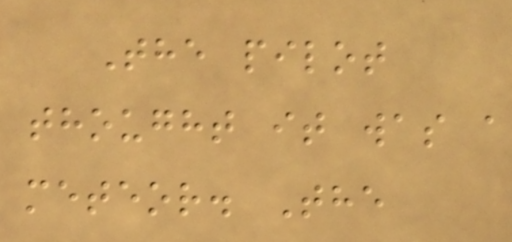The pilot
thought it was a
meteor. The
